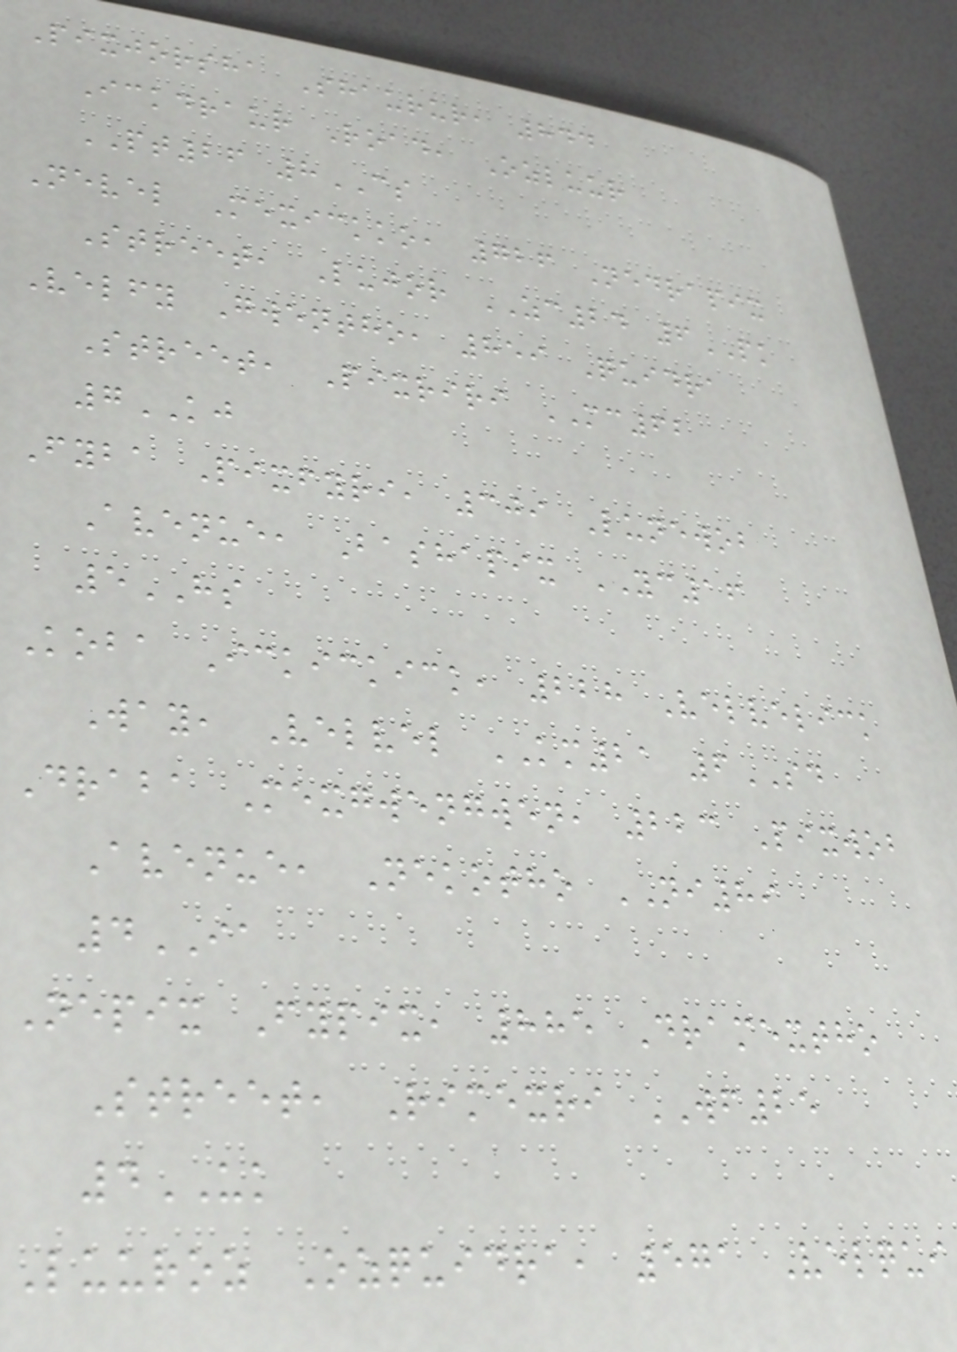Pixjorsha Shaurur, 844
Ickdraur Road, Ozluur
PT26 8CS
Nevel Mexickko, 726 Nedrapix
Street, Lujor ZC24 6PK
Velfy Gwentho, 859 Quidra
Street, Pixriri MC62
7KJ
Fyba Pixfyri, 309 Lunewob
Avenue, Bashapix YC16
5HS
Koba Ickickick, 228 Velvelick
Way, Velvel KM21 6SD
Draba Mexgwengwen, 223 Pixwob
Avenue, Nekotho NI89
4IA
Nepix Fypix, 885 Dramextho
Street, Rimexri WF25
4UK
Luuroz Ozquidra, 571 Velqui
